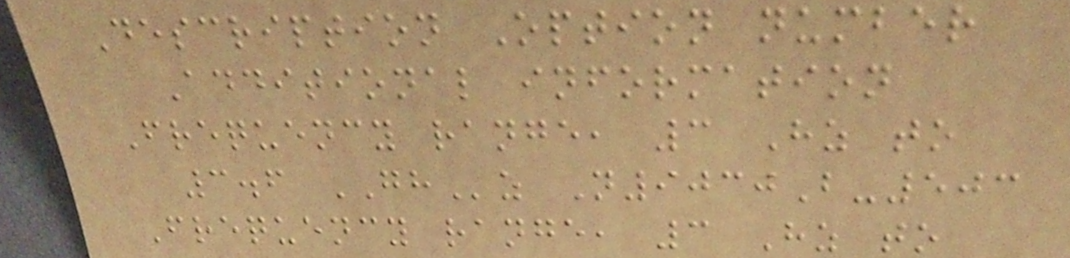Description Option number
Additional information
Frequency range, 3 Hz to
3.6 GHz N9030B-503
Frequency range, 3 Hz to
